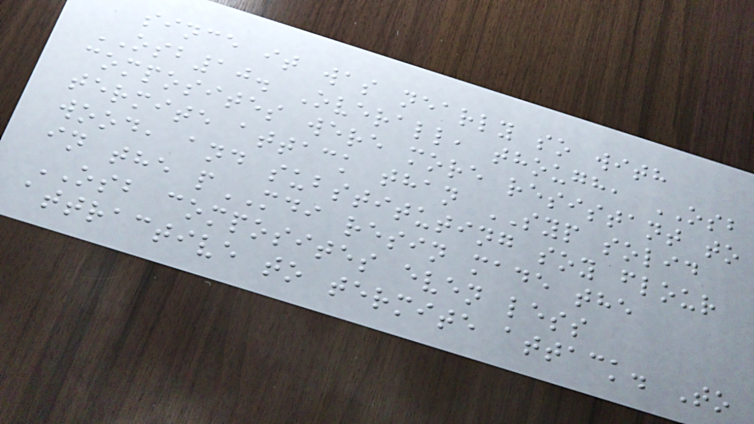since it was nearly so with
OSB10. Overall, though, OSB
composites were more resistant to
termite attack than SYP solid
wood, and substituting soy flour
in the pMDI resin made the
OSB composites even less
attractive to termite attack. To
